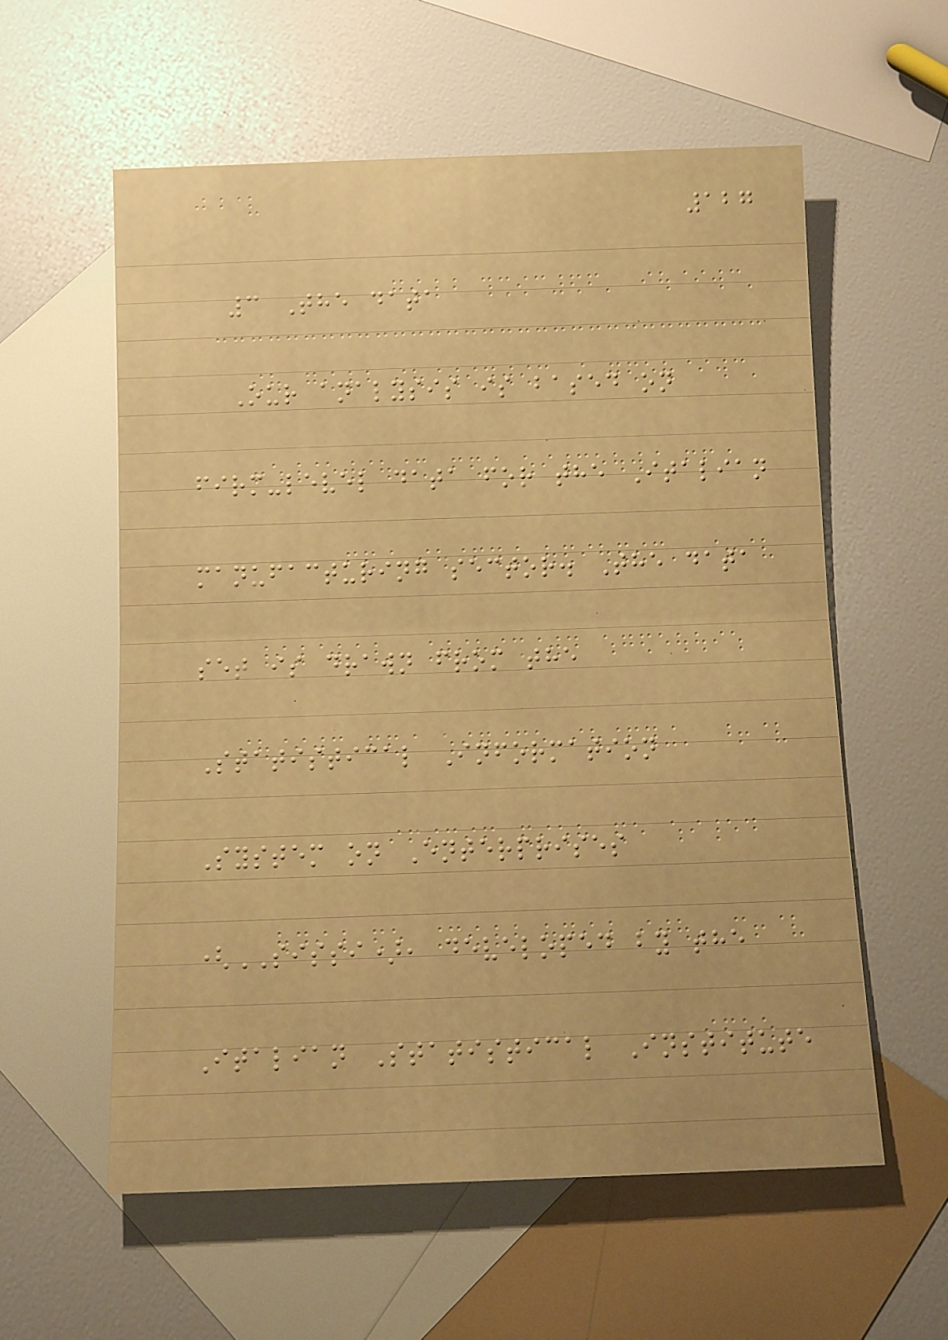127
3 The data
Our analysis is based on
firm-level data for the Italian
manufacturing sector. The data
set is drawn from the
Statistical Information
System on Enterprises
(SISSI), developed by the
Italian Statistical Institute
